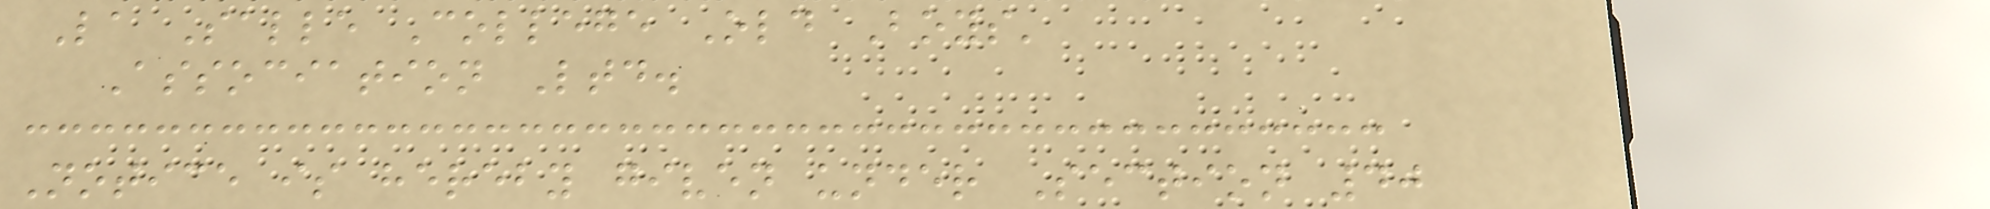La Salle College Old Boys'
Association Ltd.
Notice is hereby given under Section 40
